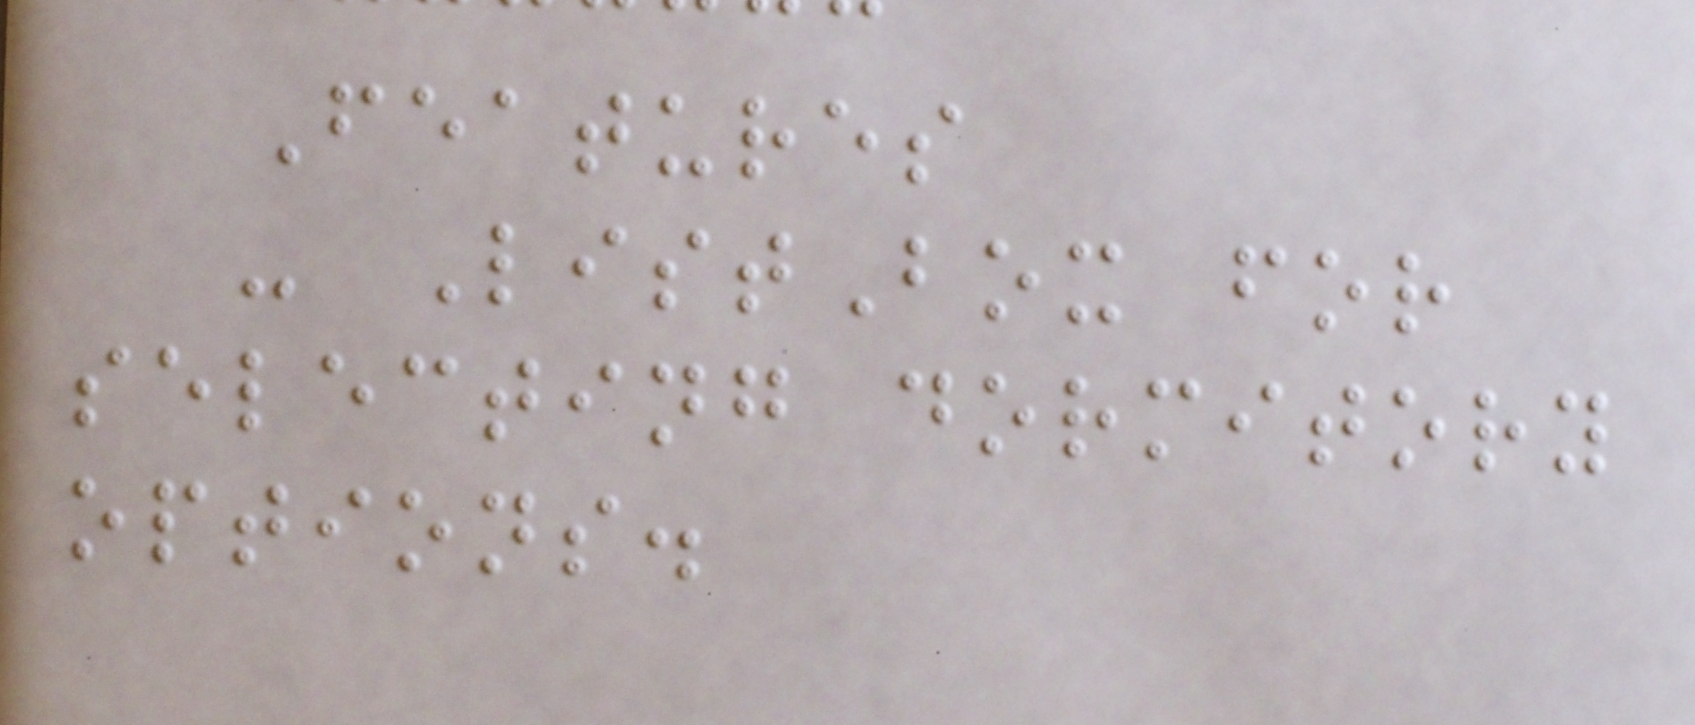Features
- ListBox for
selecting dormitory
options.
